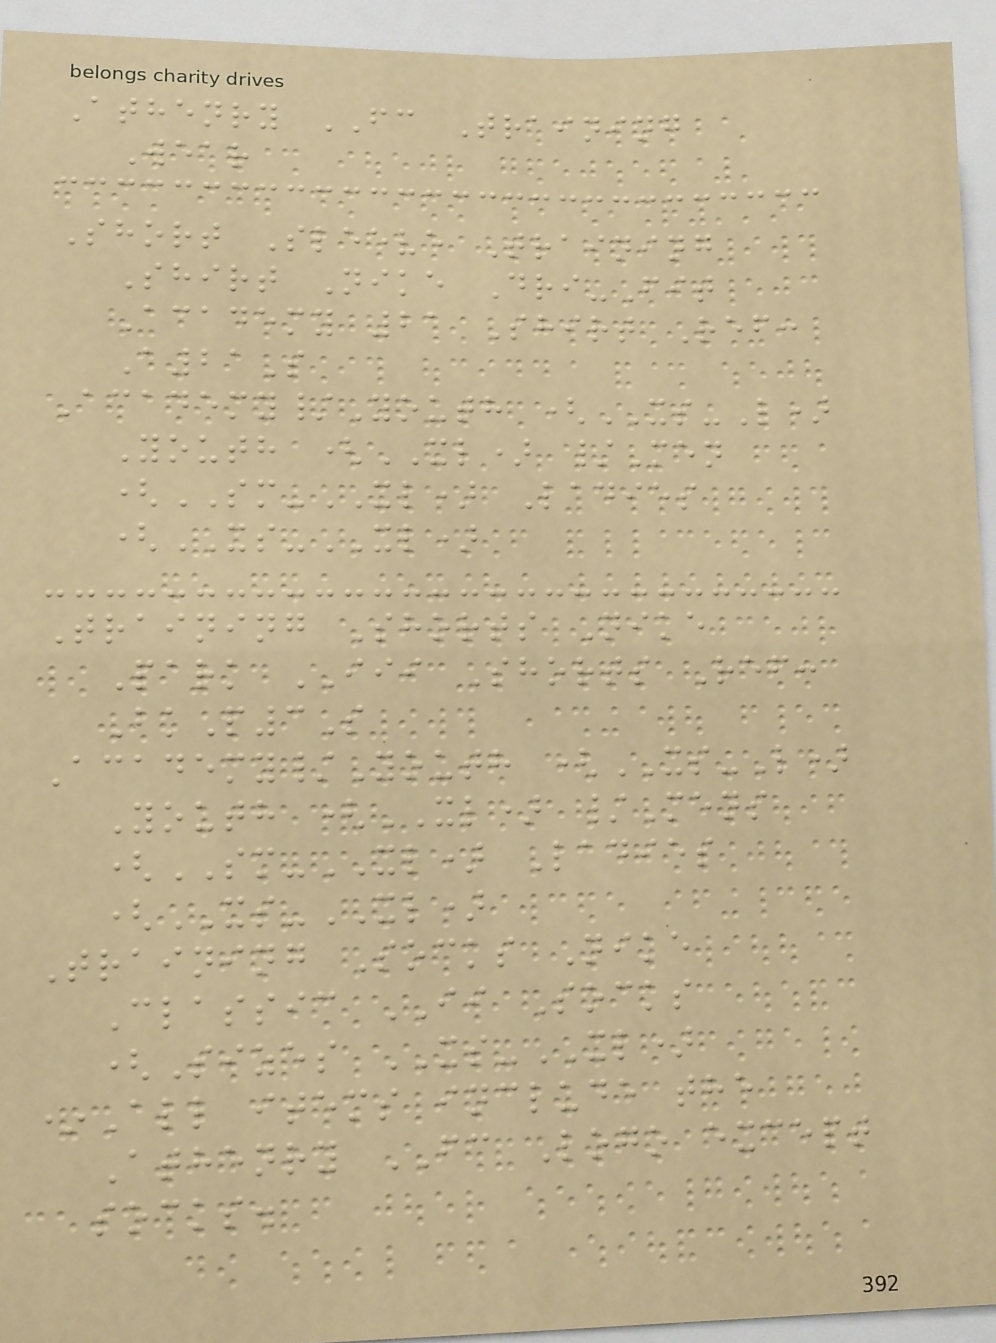Athenry FC Training
Wear
Short Sleeve Training
Shirt Nike Dri-Fit
Academy 21 Shirt Ref:
A21S
Academy/Youth (XS-L)
Youth (XL) /Men
(SM-XL) Ladies
(XS-XL)
Training Shorts Nike
Park III Shorts Ref:
BkP3S
Academy/Youth (XS-L)
Youth (XL) /Mens
(SM-XL) Ladies
(XS-XL)
Training Socks Nike
Classic II Socks
(Sizes XS-XL)
*All items include the
Athenry FC Logo except
socks.
